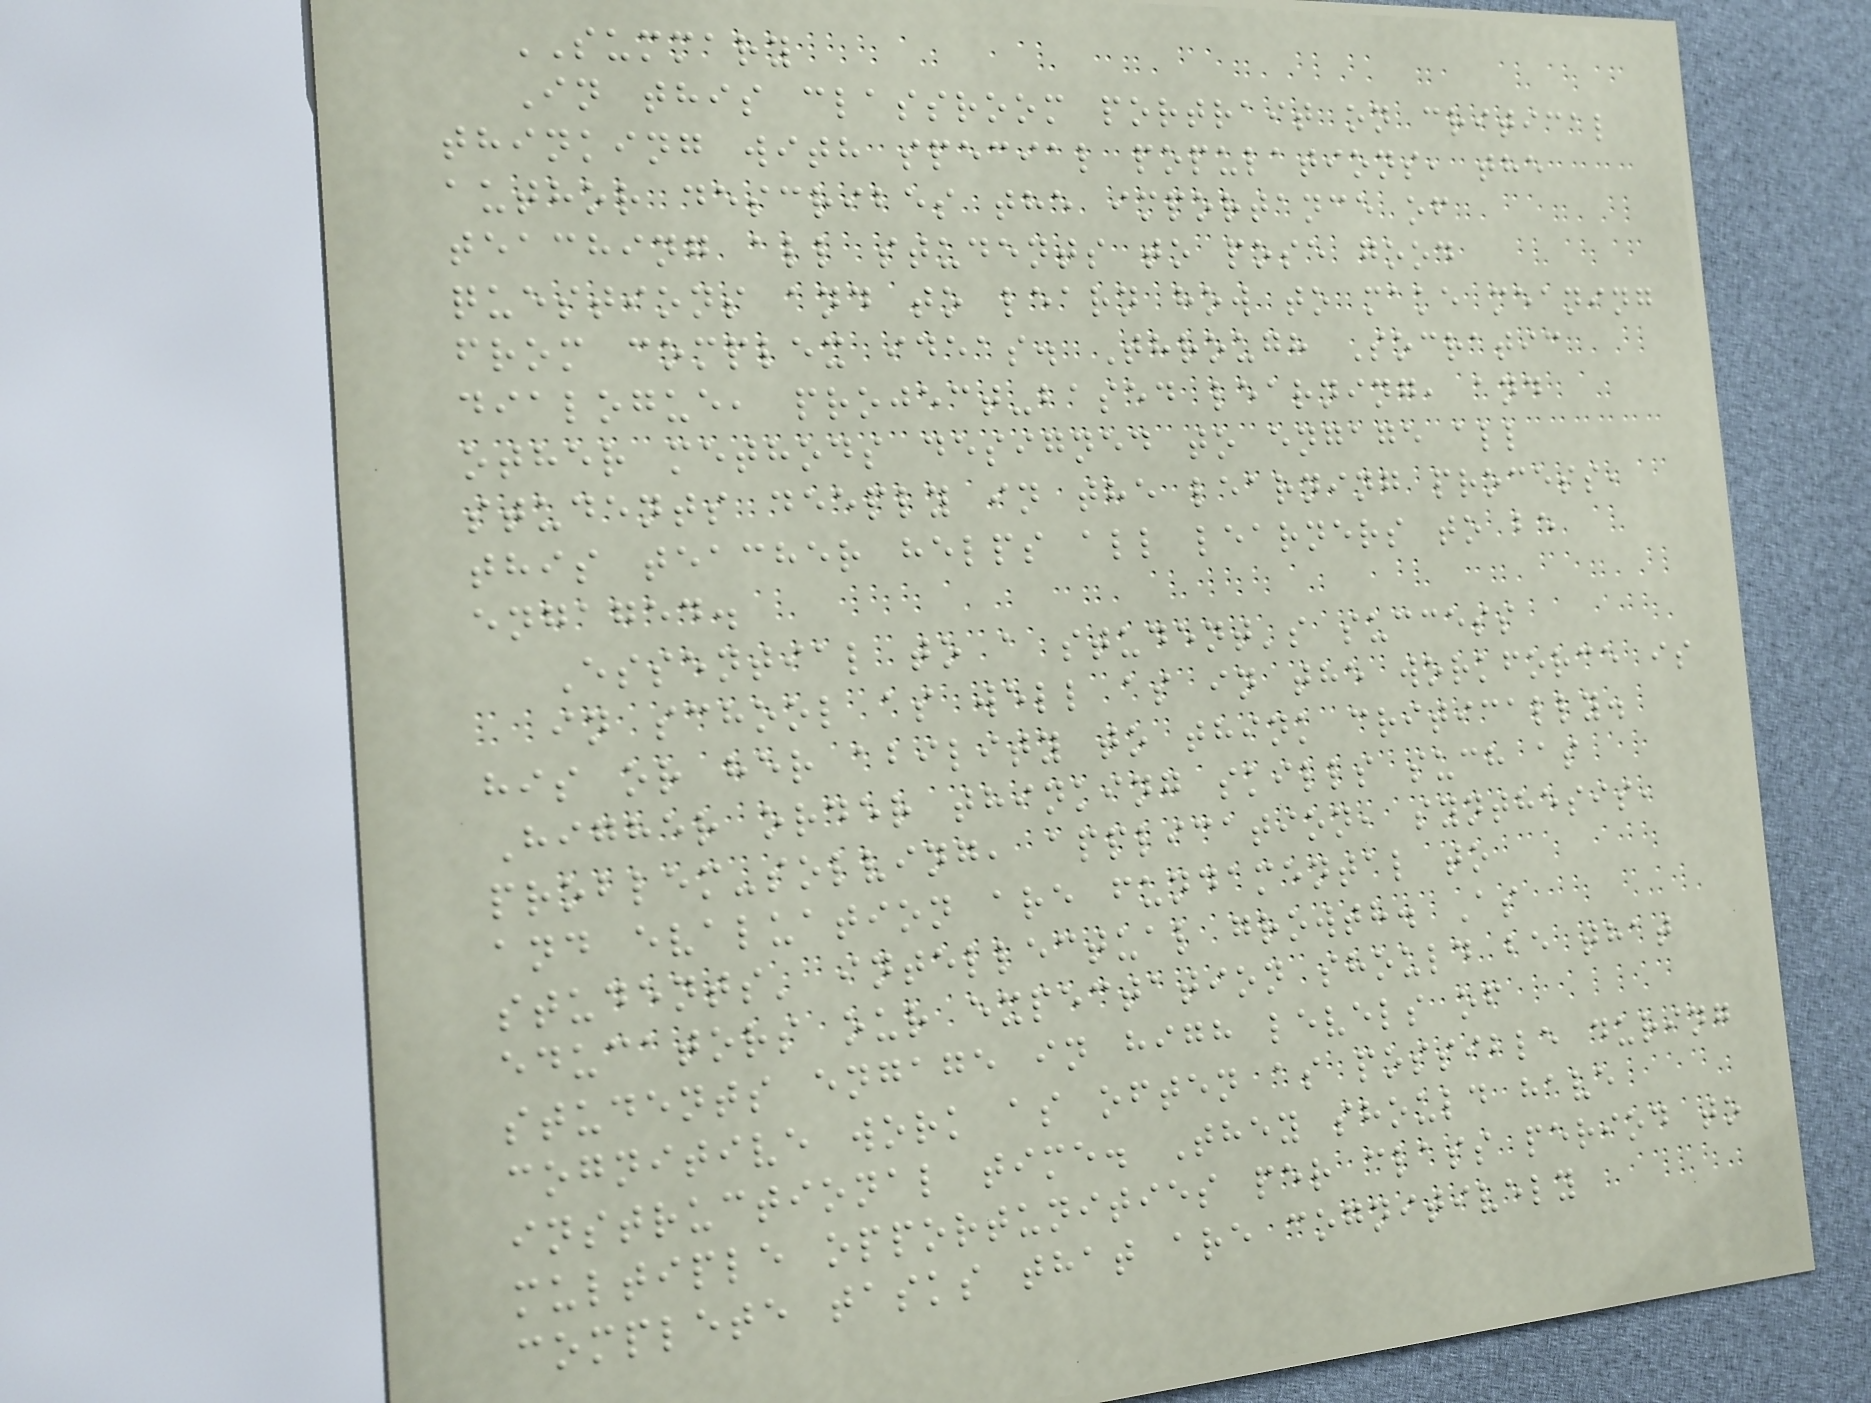SUMMARY
In this classroom portrait on critical
thinking with special populations, the
author describes the importance of
teaching all students to pose good
questions and to learn how to make meaning
from complex ideas. Through Socratic
dialogue, project-based learning, and
other methods designed to engage all
students deeply in the learning process,
this teacher helps all learners to be
engaged.
Essential to a student's success
in school as well as in the workforce is
his or her ability to think critically.
Higher order thinking skills such as
problem-solving, application, synthesis,
and evaluation are fundamental to
students' intellectual growth. As
educators our expectation should be that
students engage in high levels of
cognitive work as often as possible during
instructional time. They should have
multiple opportunities per class period to
complete tasks that are cognitively
